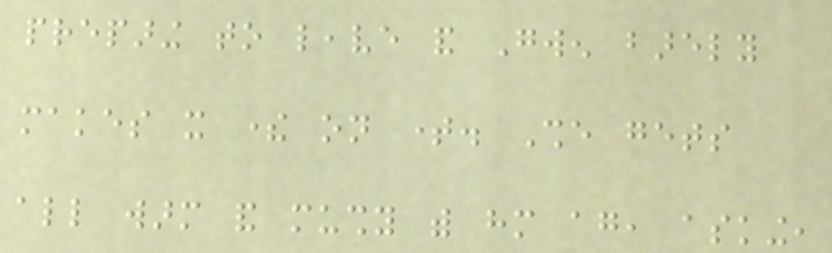preparing to leave and Gwen barely
makes it there on time. She gets
all warm and mushy with him again, asking,
